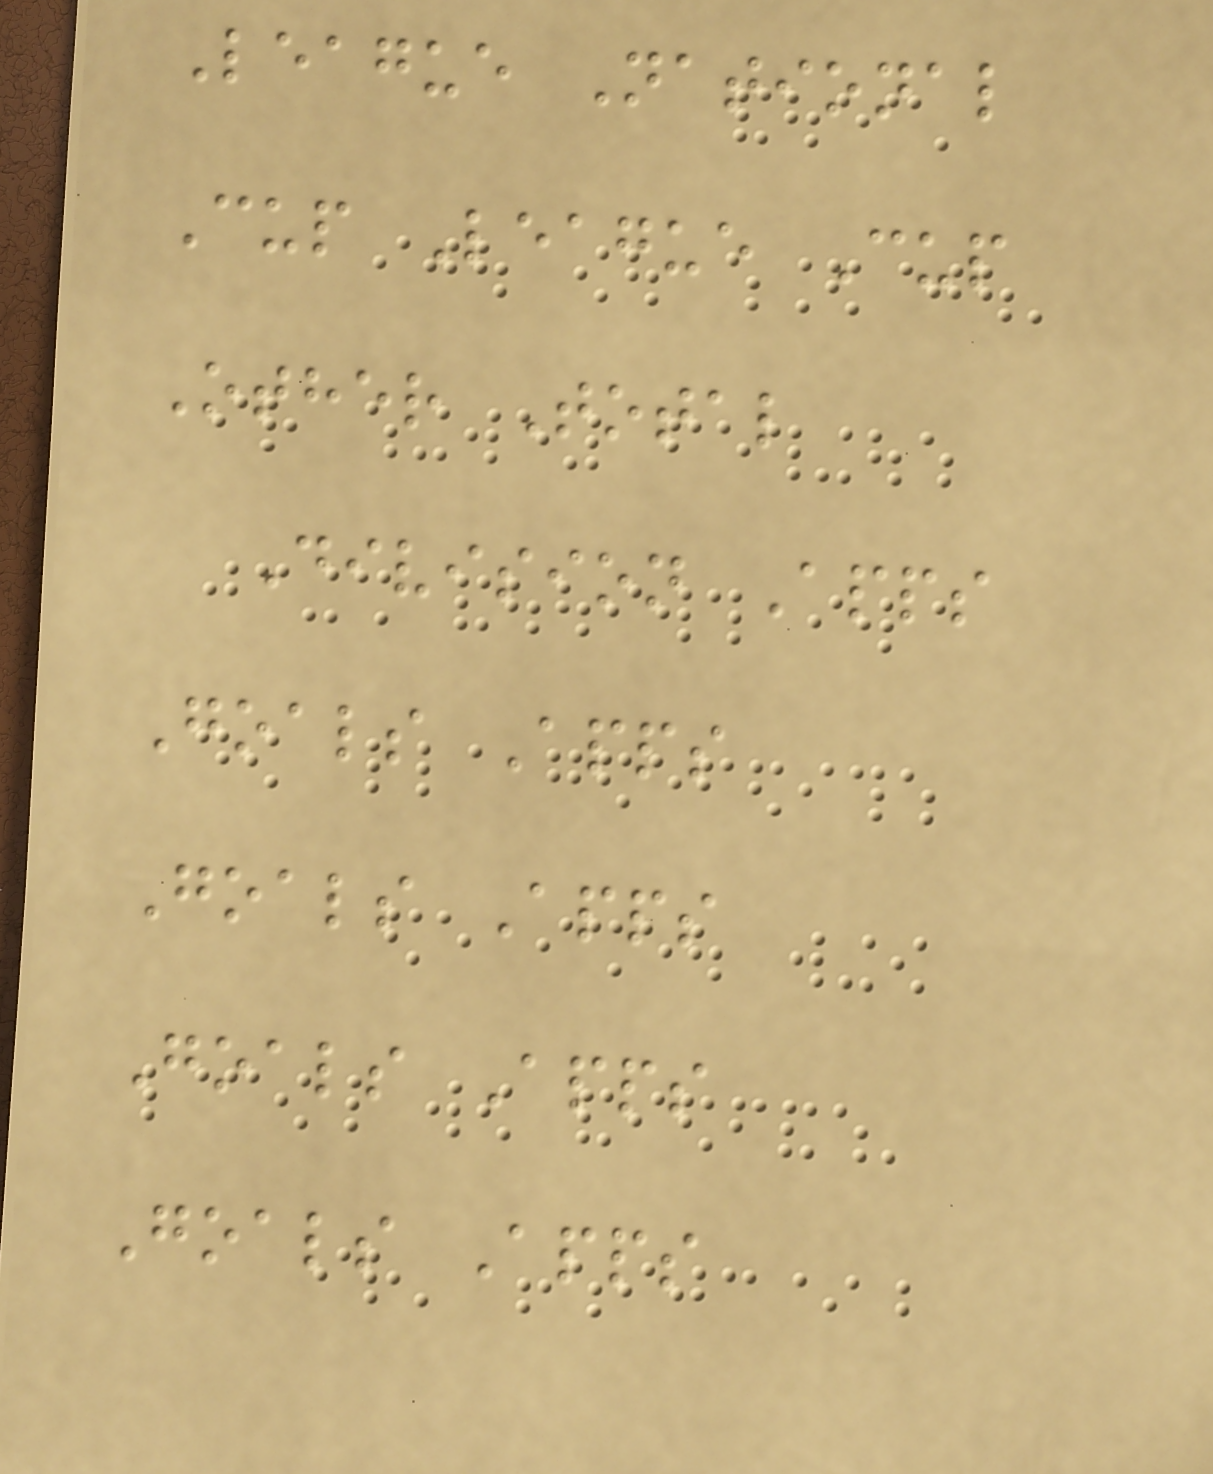League National
Cup League Cup
Other Total
Division Apps
Goals Apps
Goals Apps
Goals Apps
Goals Apps
